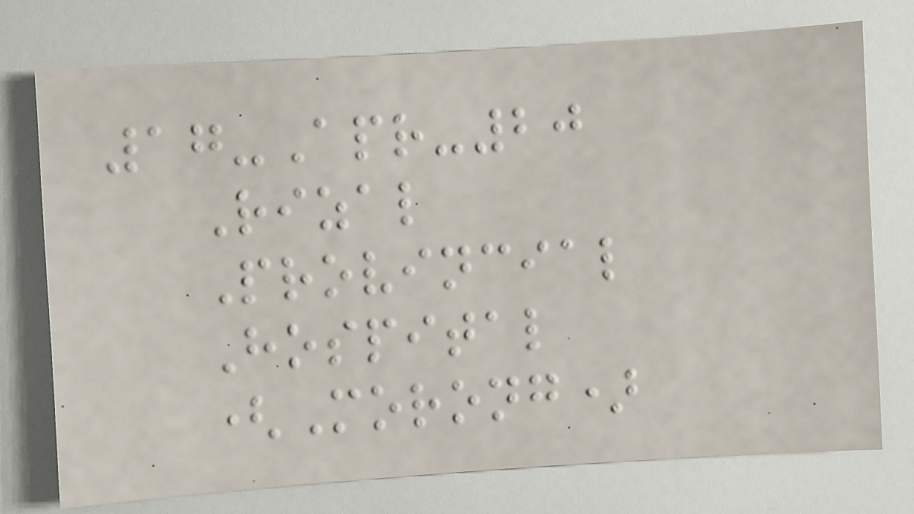17-Apr-20
Rizal
Provincial
Hospital
(Morong)
